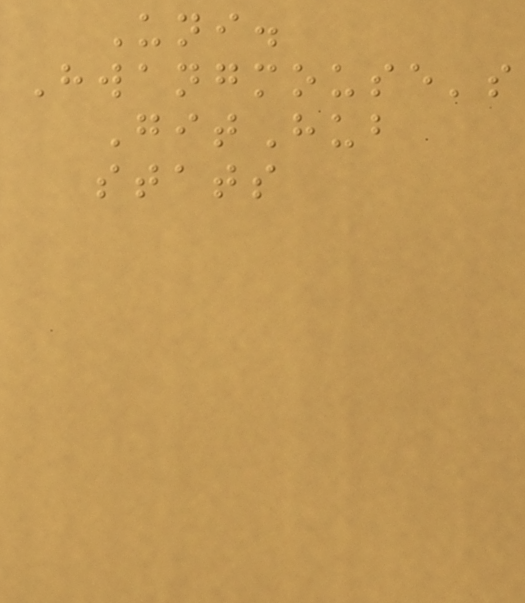Uni.
Hwangmouse's
GitHub
stats
